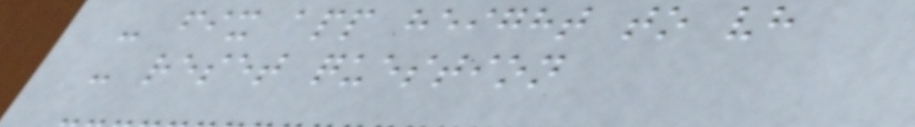- fix app height to vh
- reset question
